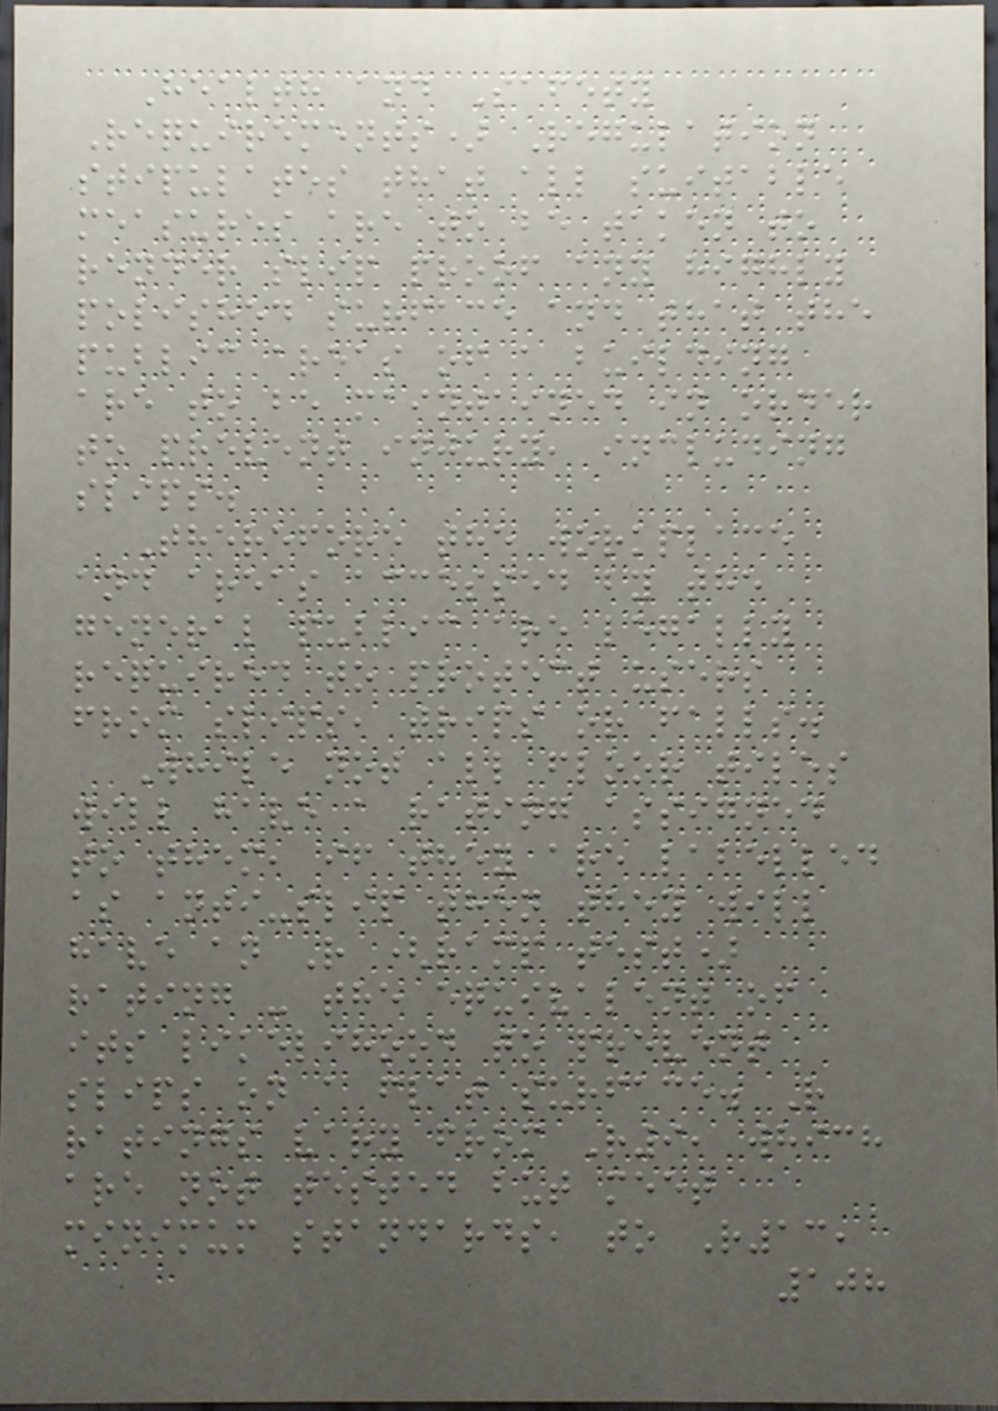Health and Safety
Requirements) Regulation
stipulates that all suitable
measures are to be taken to
render slip proof any highly
polished surface and that the
public areas of a building
are to be maintained in order
to prevent injury, including
slips.
Therefore the workplace
and areas accessed by the
general public are legally
required to protect users
from slips, trips or falls.
While not all floor tiles
will have a rating assigned
to them, if they are labelled
as anti-slip then they will
have an R (ramp test)
rating - the equivalent of
its likelihood to prevent
slips on a flat surface. R
ratings vary from R9, which
are not tested but meet
minimum standards, to R13,
108
